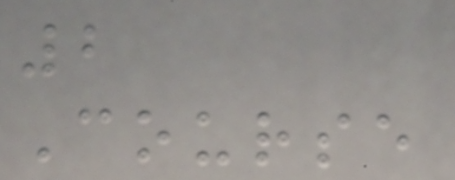2
Course
